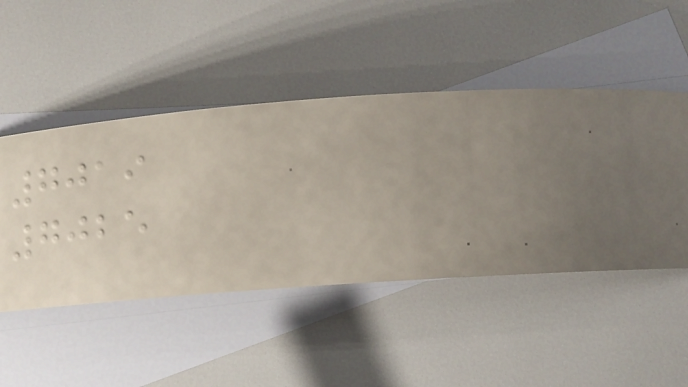7019
7025
